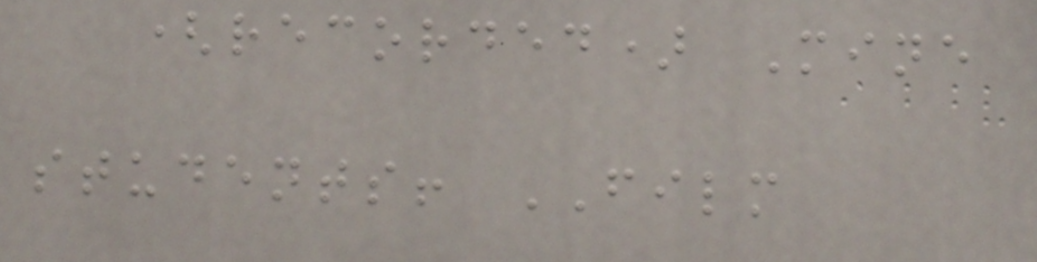(recorded) Mine
students! FILM
